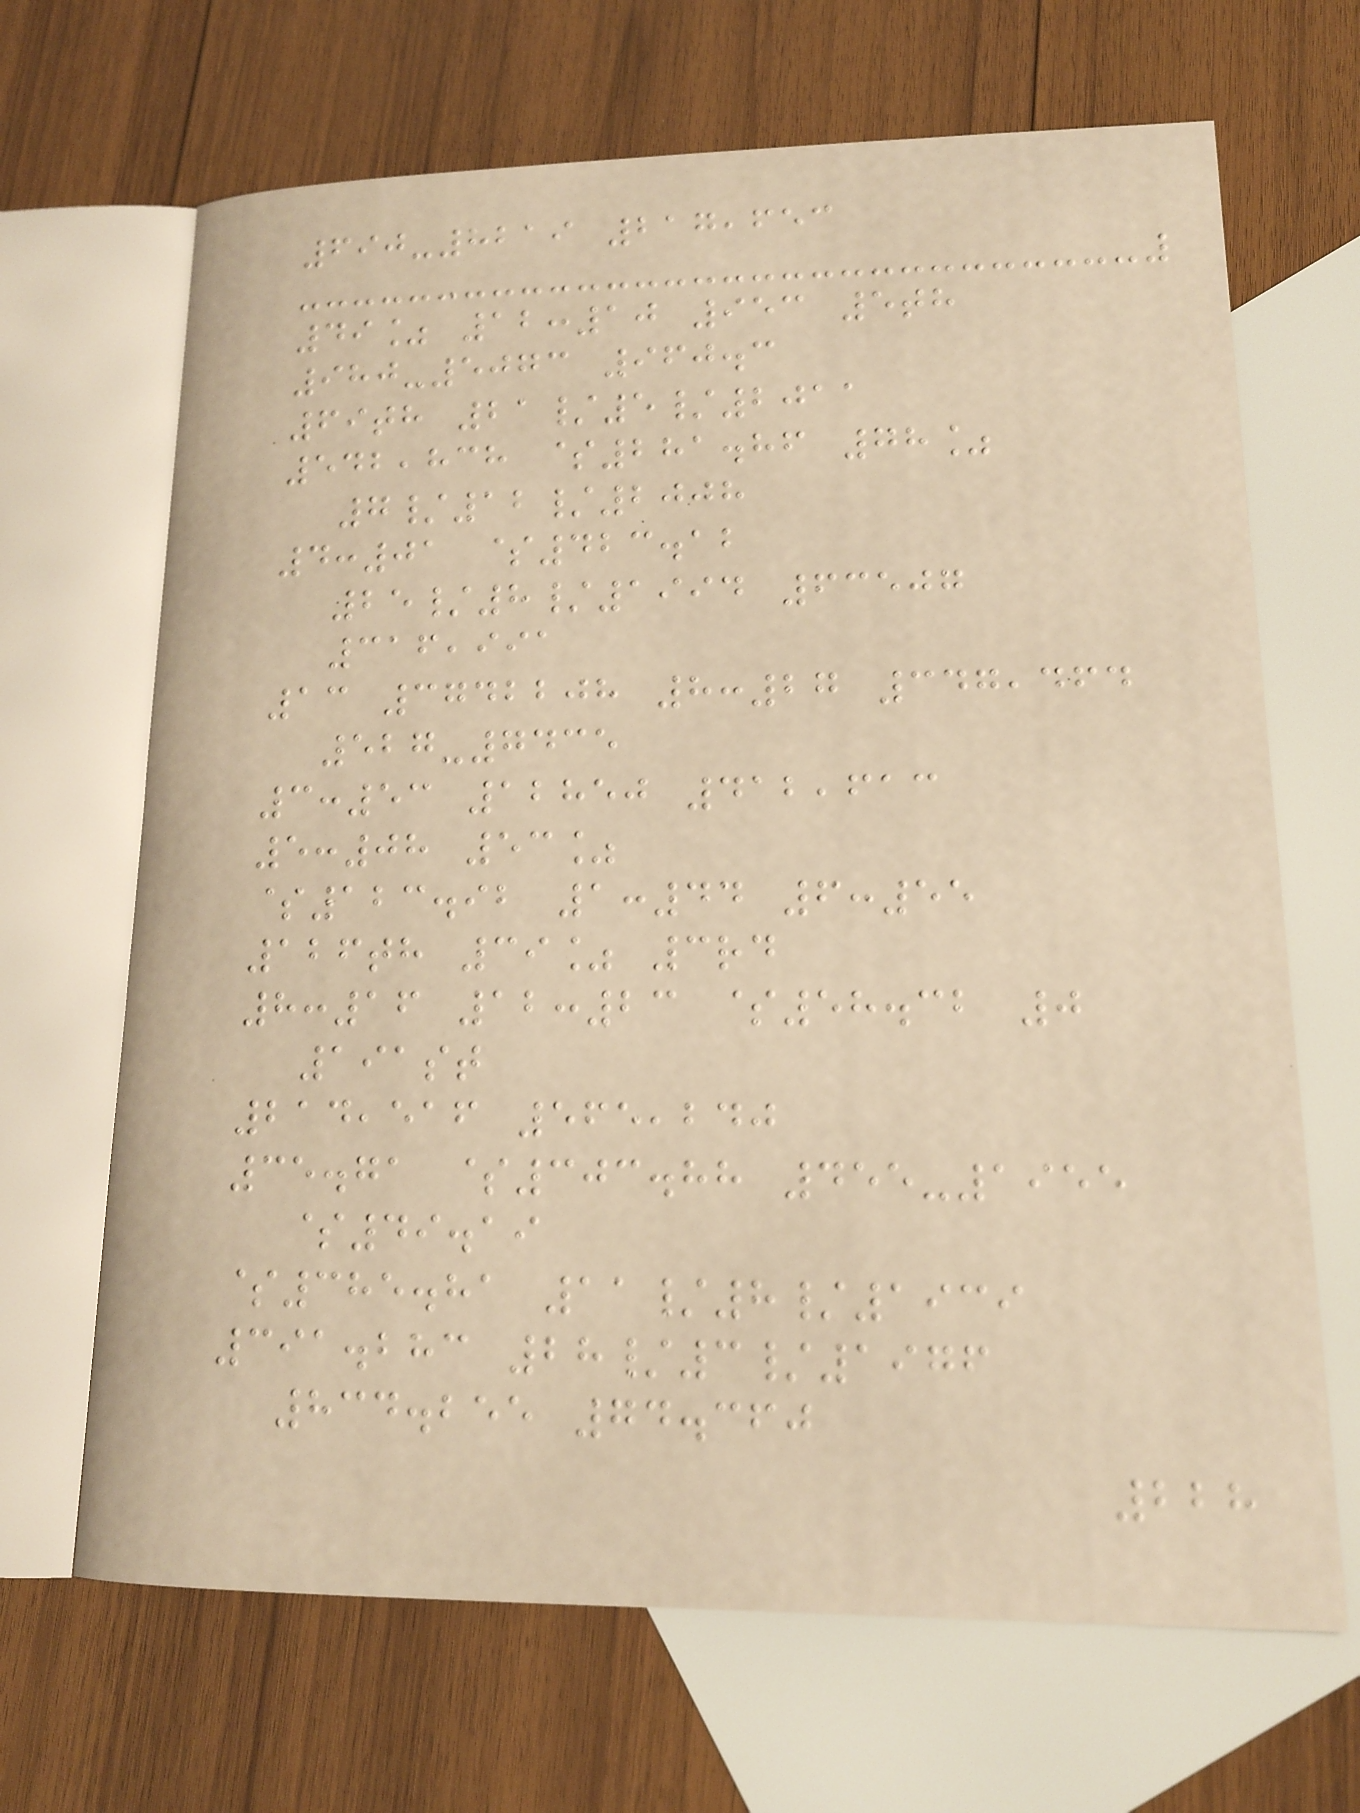690-8219 217,653
49% 12:10 953 5th
980-5073 960.3
69th 21/5/2011
542,838 $281.86 78%
7/12/2008
4:01 $423.12
25/8/1994 63507
316,991
13 3742208 8:27 347,464
527-7435
3:53 12850 412,613
5:08 53%
$123.92 1:44 6:55
126th 39% 3rd
8:16 12:23 $58.32 0
191st
214,516 565,240
35.71 $303.88 455-1955
$49.19
$385.81 11/8/1939
391.283 28/3/1976
834.255 74.360
228
